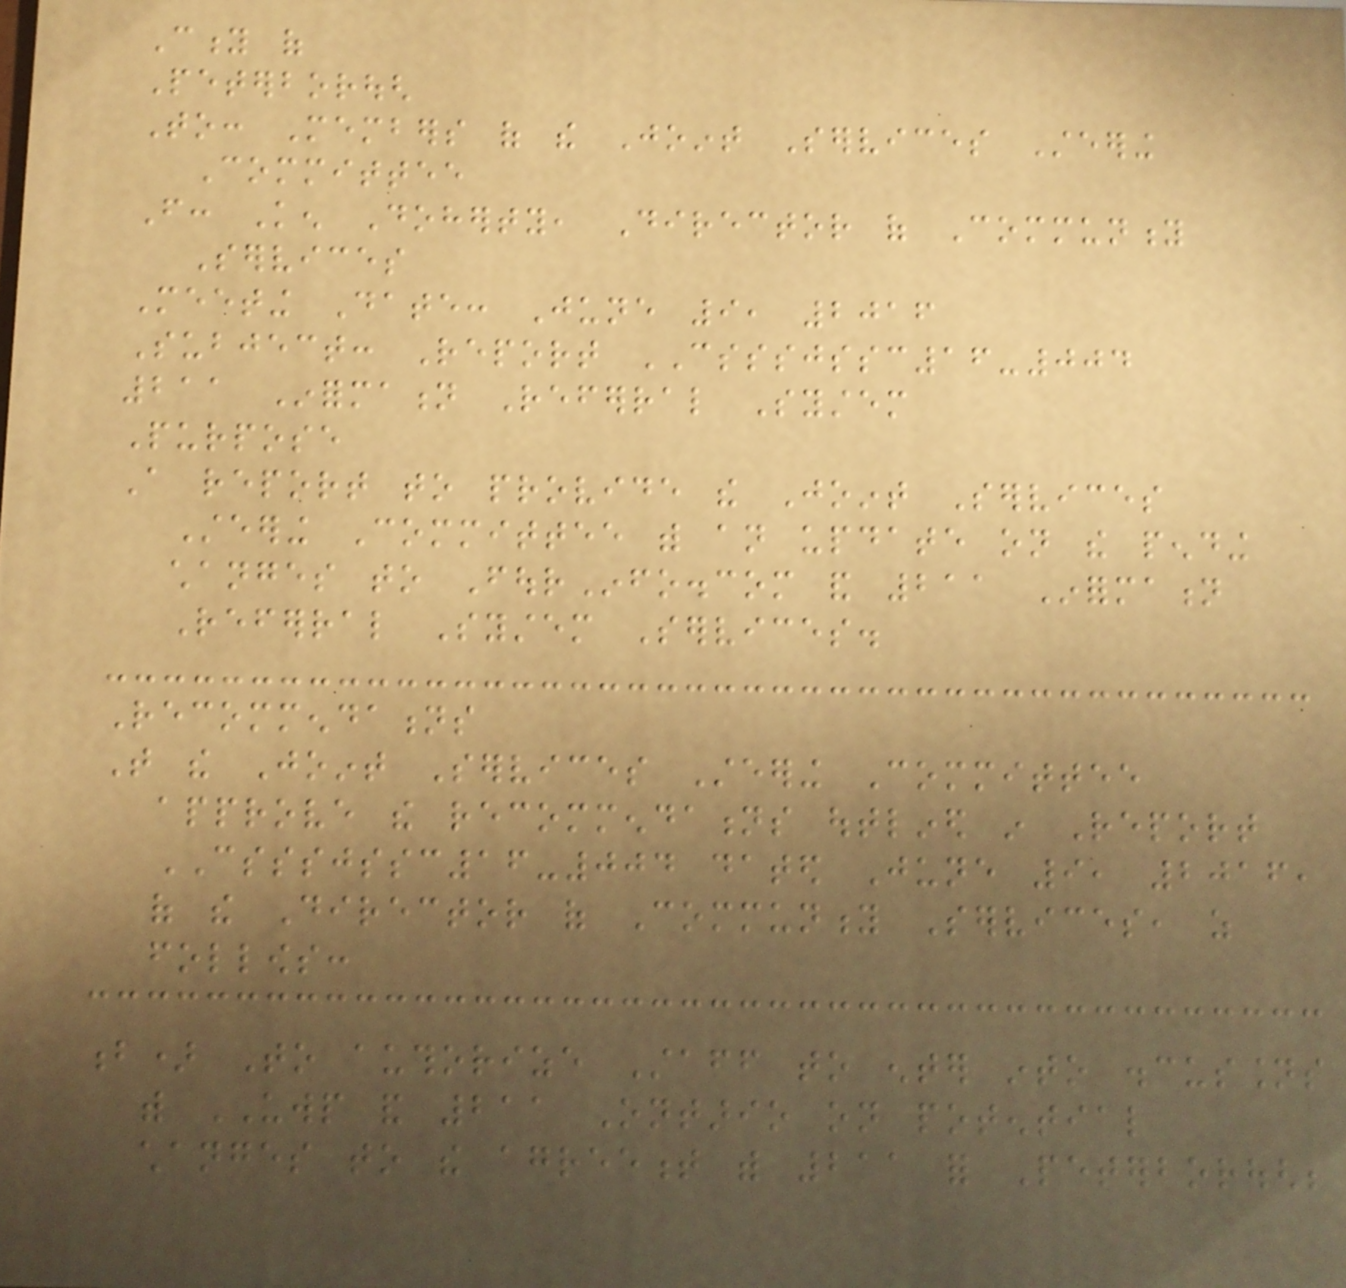City of
Peterborough
To: Members of the Joint Services Steering
Committee
From: Ken Doherty, Director of Community
Services
Meeting Date: June 9, 2016
Subject: Report CSSSJSSC16-004
211 Information Referral System
Purpose
A report to provide the Joint Services
Steering Committee with an update on the pending
changes to FourInfo.com and 211 Information
Referral System Services.
Recommendations
That the Joint Services Steering Committee
approve the recommendations outlined in Report
CSSSJSSC16-004 dated June 9, 2016,
of the Director of Community Services, as
follows:
b) To authorize Staff to enter into discussions
with UWP and 211 Ontario on potential
changes to the agreement with 211 for Peterborough;
